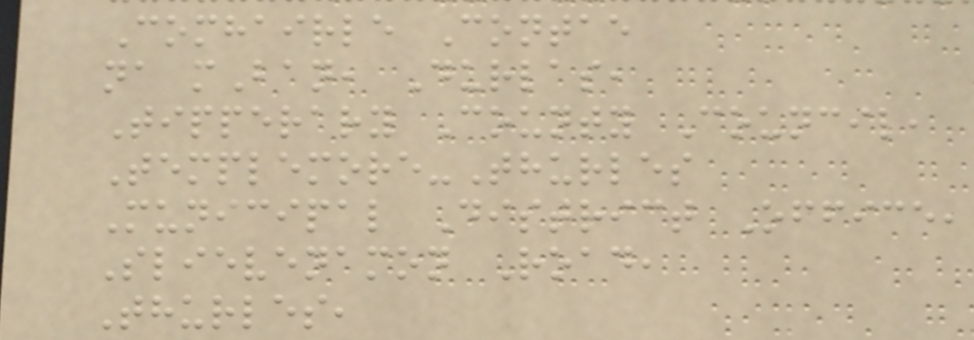Comhairle Contae
na mBan, Durlas,
Tipperary County Council,
Templemore-Thurles
Municipal District Office,
Slievenamon Road,
Thurles,
